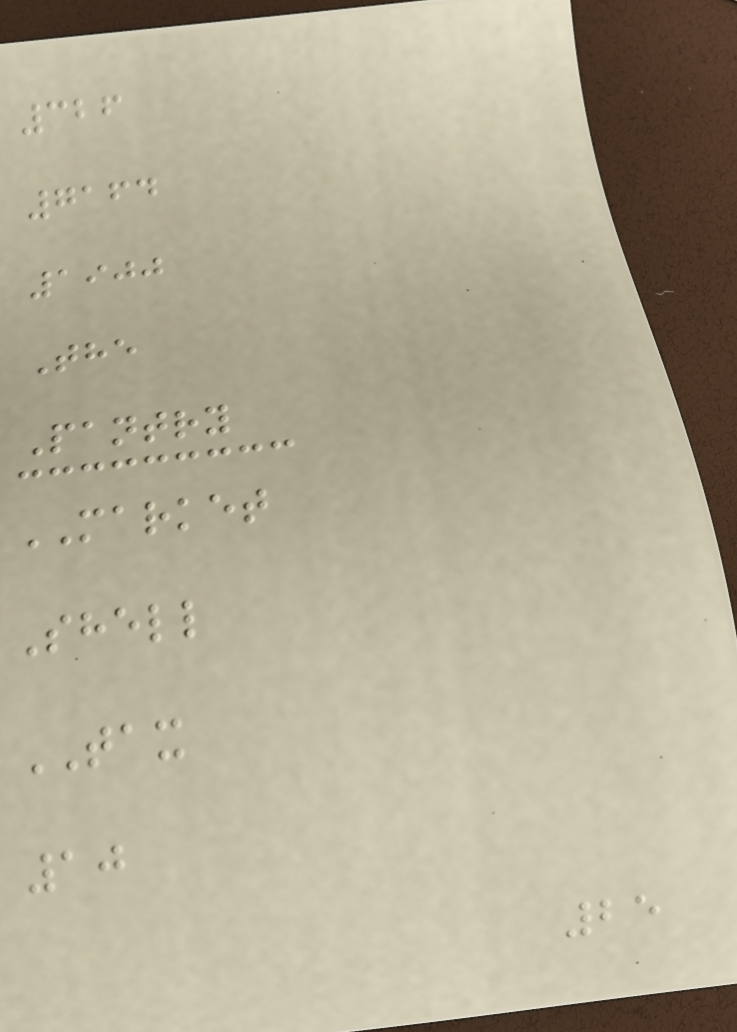326
7164
1900
The
Pantry
MARKET
Shell
TAX
10
25
